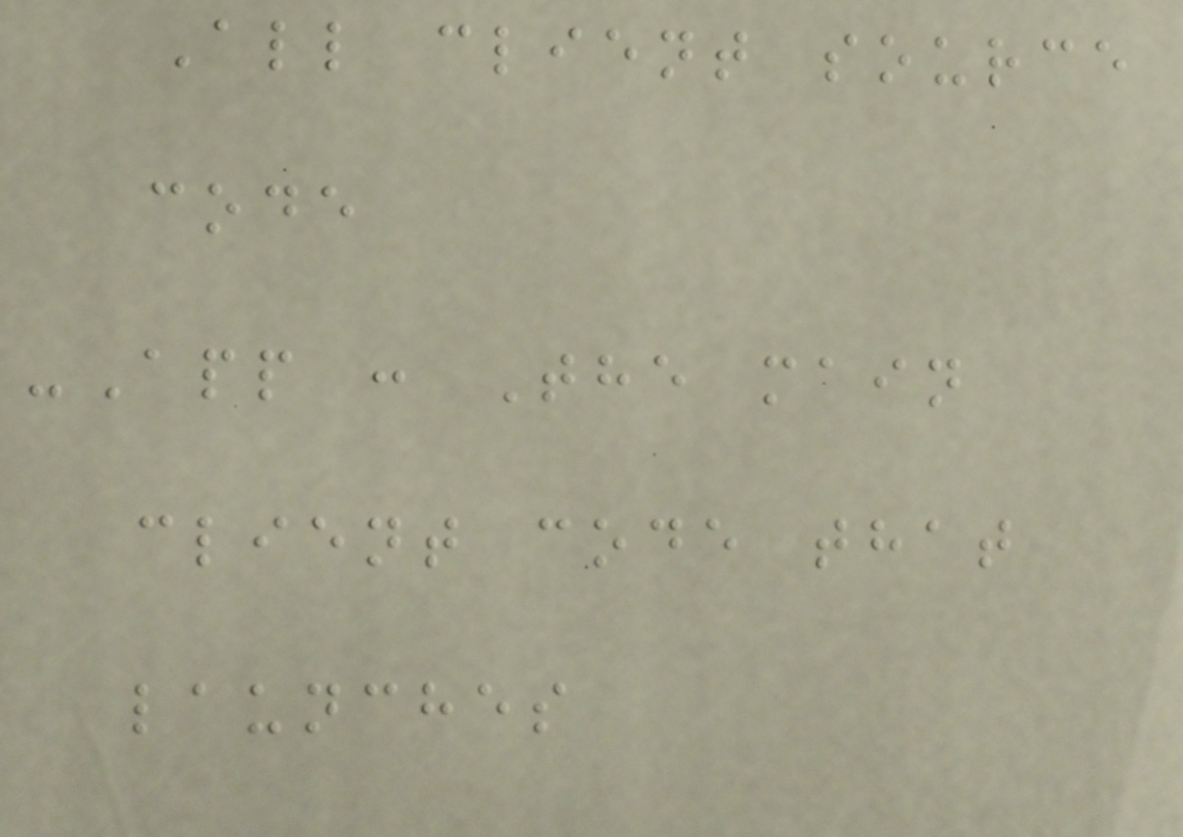All client source
code
-App : The main
client code that
launches
